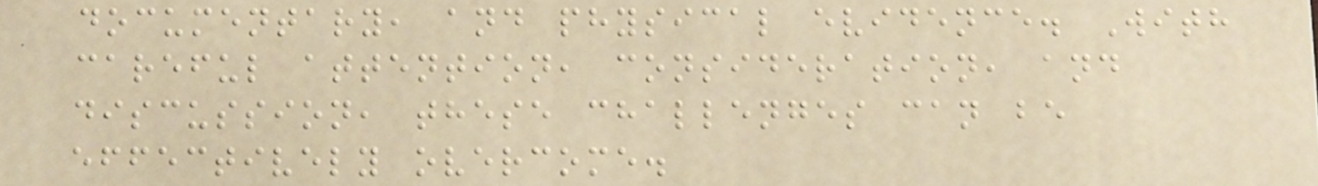documentary, and physical evidence. With
careful attention, consideration, and
discussion, these challenges can be
effectively overcome.
